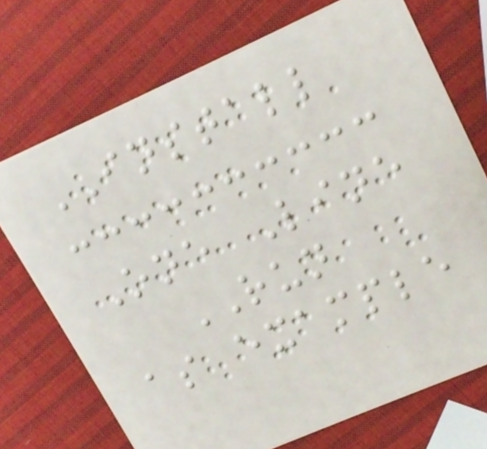INSTALL
One Line
RUN
as example
